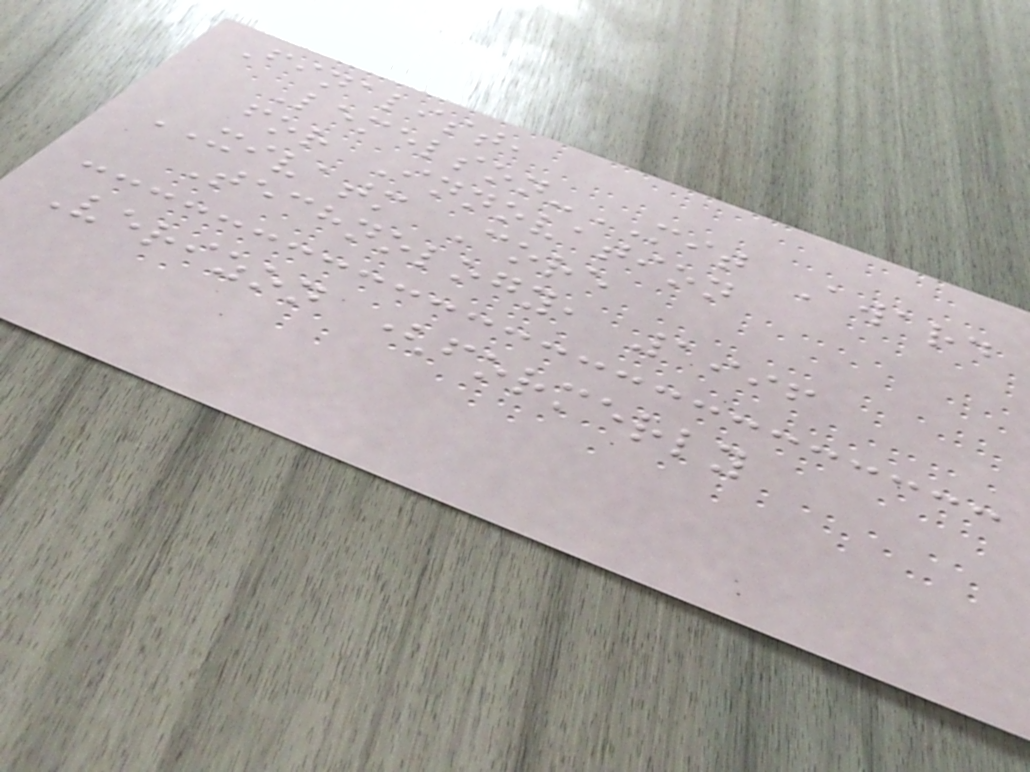Finalist,
Lemelson-MIT Award
for Innovation
XIVATM Core
Technology, 1996
Verizon (formerly
